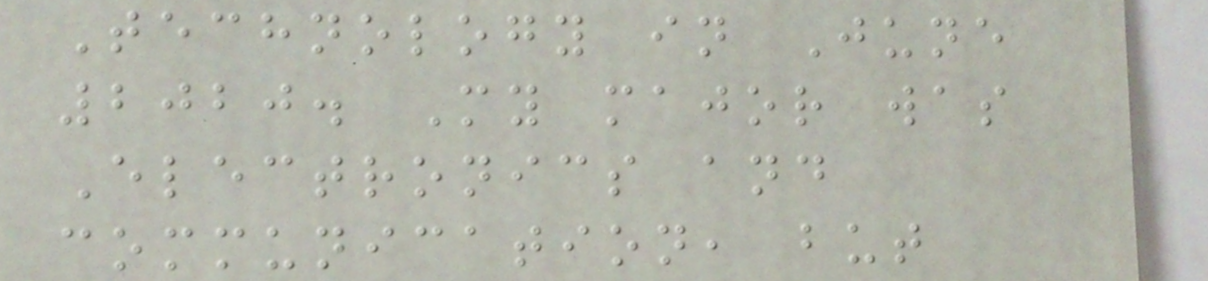Technology in June
2020. My major was
Electronics and
communication, but
